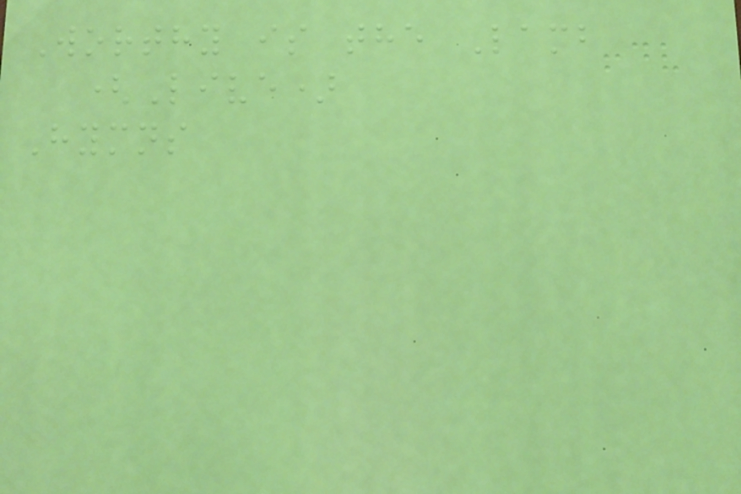Worthy is the Lamb
(Live)
Hymns
